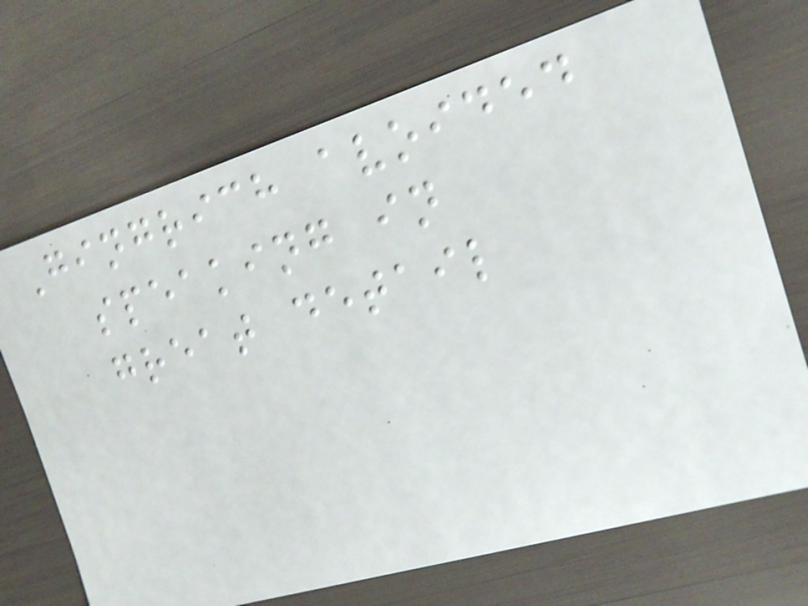Gingrich avoided
speaking in
great detail
